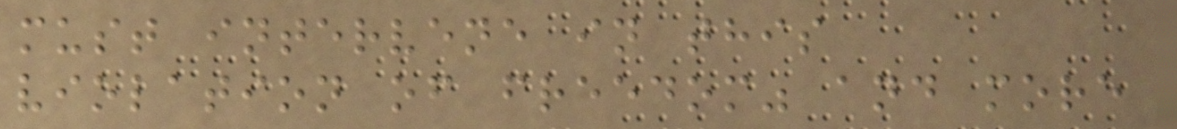must intervene in this
violation of freedom" and more
